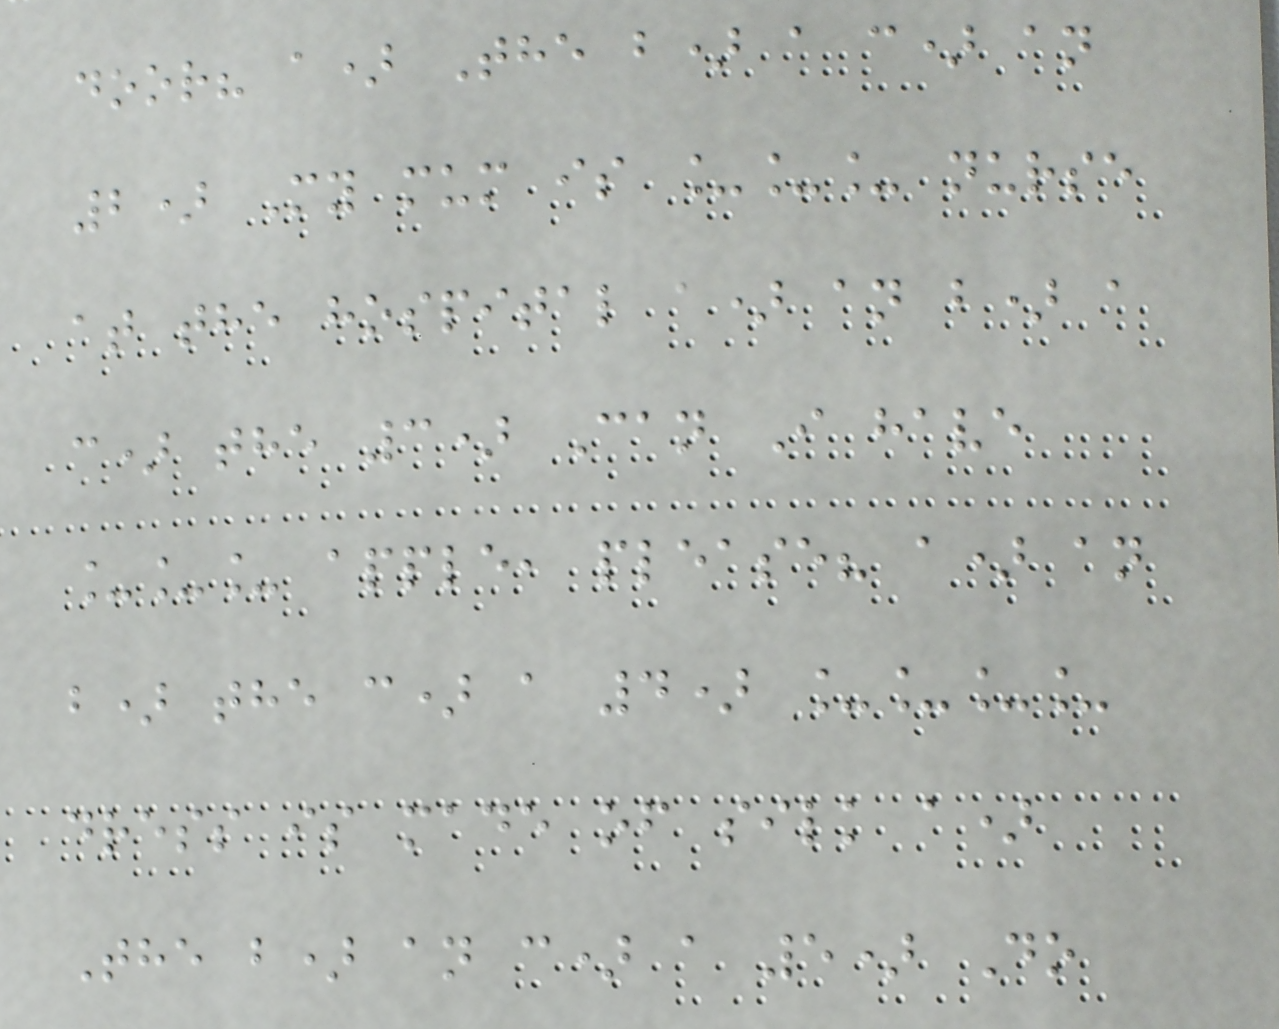door? a) The b) a c) an
2) My mum is ___ nurse
at the hospital a) an b) a
c) the 3) Can I have
___ apple, please? a) an
b) the c) a 4) ____
dress is made of silk a)
The b) an c) a 5) Do
